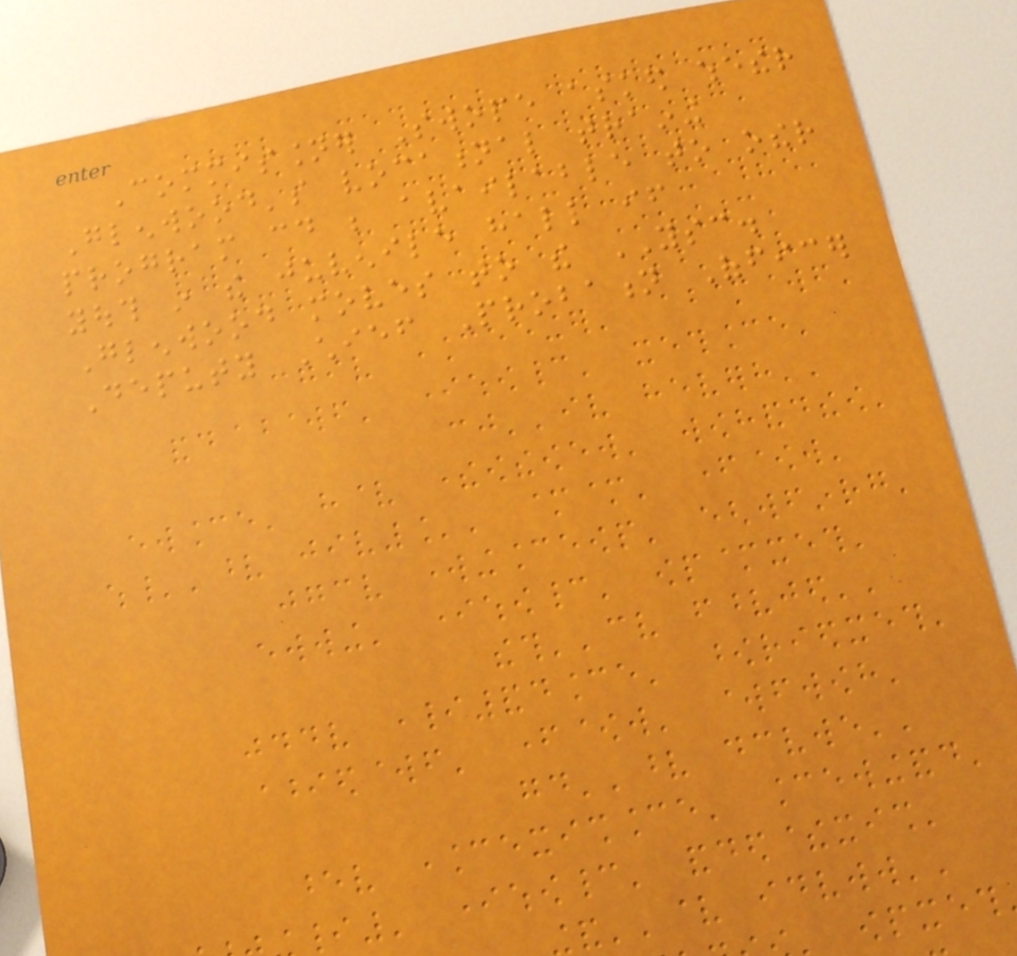Commissioner Swope asked whether
Glenwood's vocational training
program could be available to other
youth in the juvenile hall if
Glenwood moves to the YSC.
Deputy Chief Probation Officer
